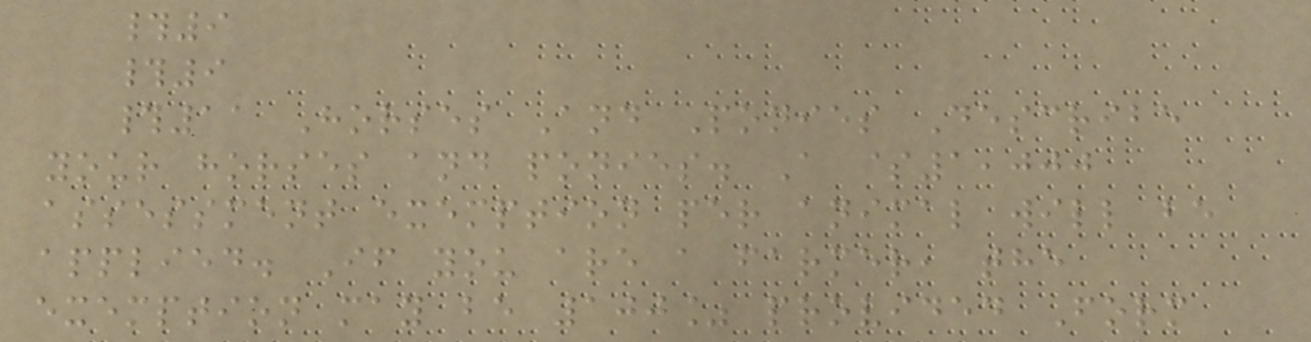#9
#9
#11 Horses And Ponies Describe
your horses and ponies. A $1,000
assessment exemption per animal will be
applied. If you are a farmer, the
exemption may be 100% provided Form
